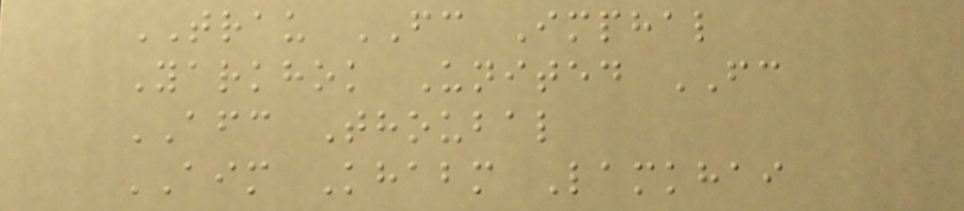TRAU FC Imphal
Yarkhok United FC
AFC Thoubal
AIM Khabm Lamkhai
